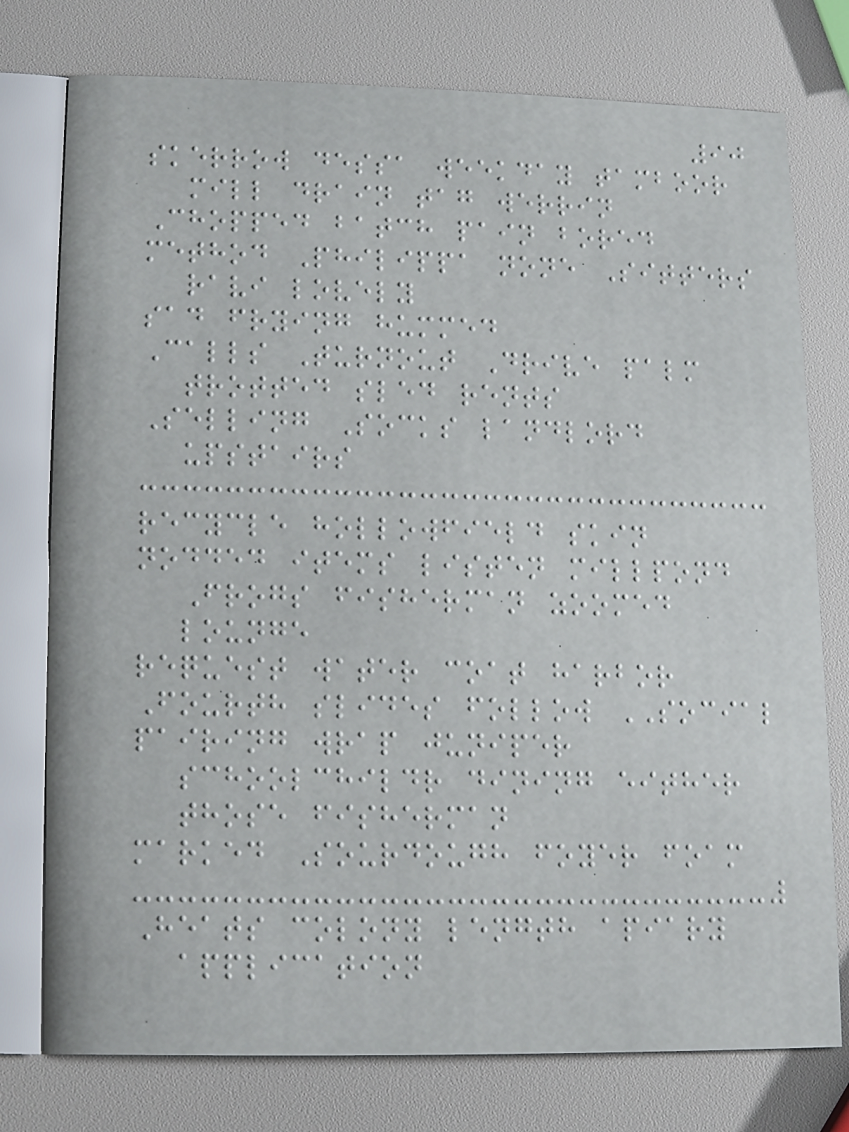90
skerrow dessa weekday tamboor
mill drain tag werrin
Chopped batch pain bored
method Philippa none Sitters
ravi lovely
sad frying hummed
Calls Turnout Drive palm
trotted sled rents
Selling Socks landlord
upstairs
recycle hollowfield skin
nodded items listen millpond
Frogs fisherman zoomed
lounge
request water coat harbor
Fourth slides follow SOCIAL
pairing wrap juniper
schoolchildr dining either
those fisherman
marked Sourdough foyer foam
Heats colony length apiary
application
